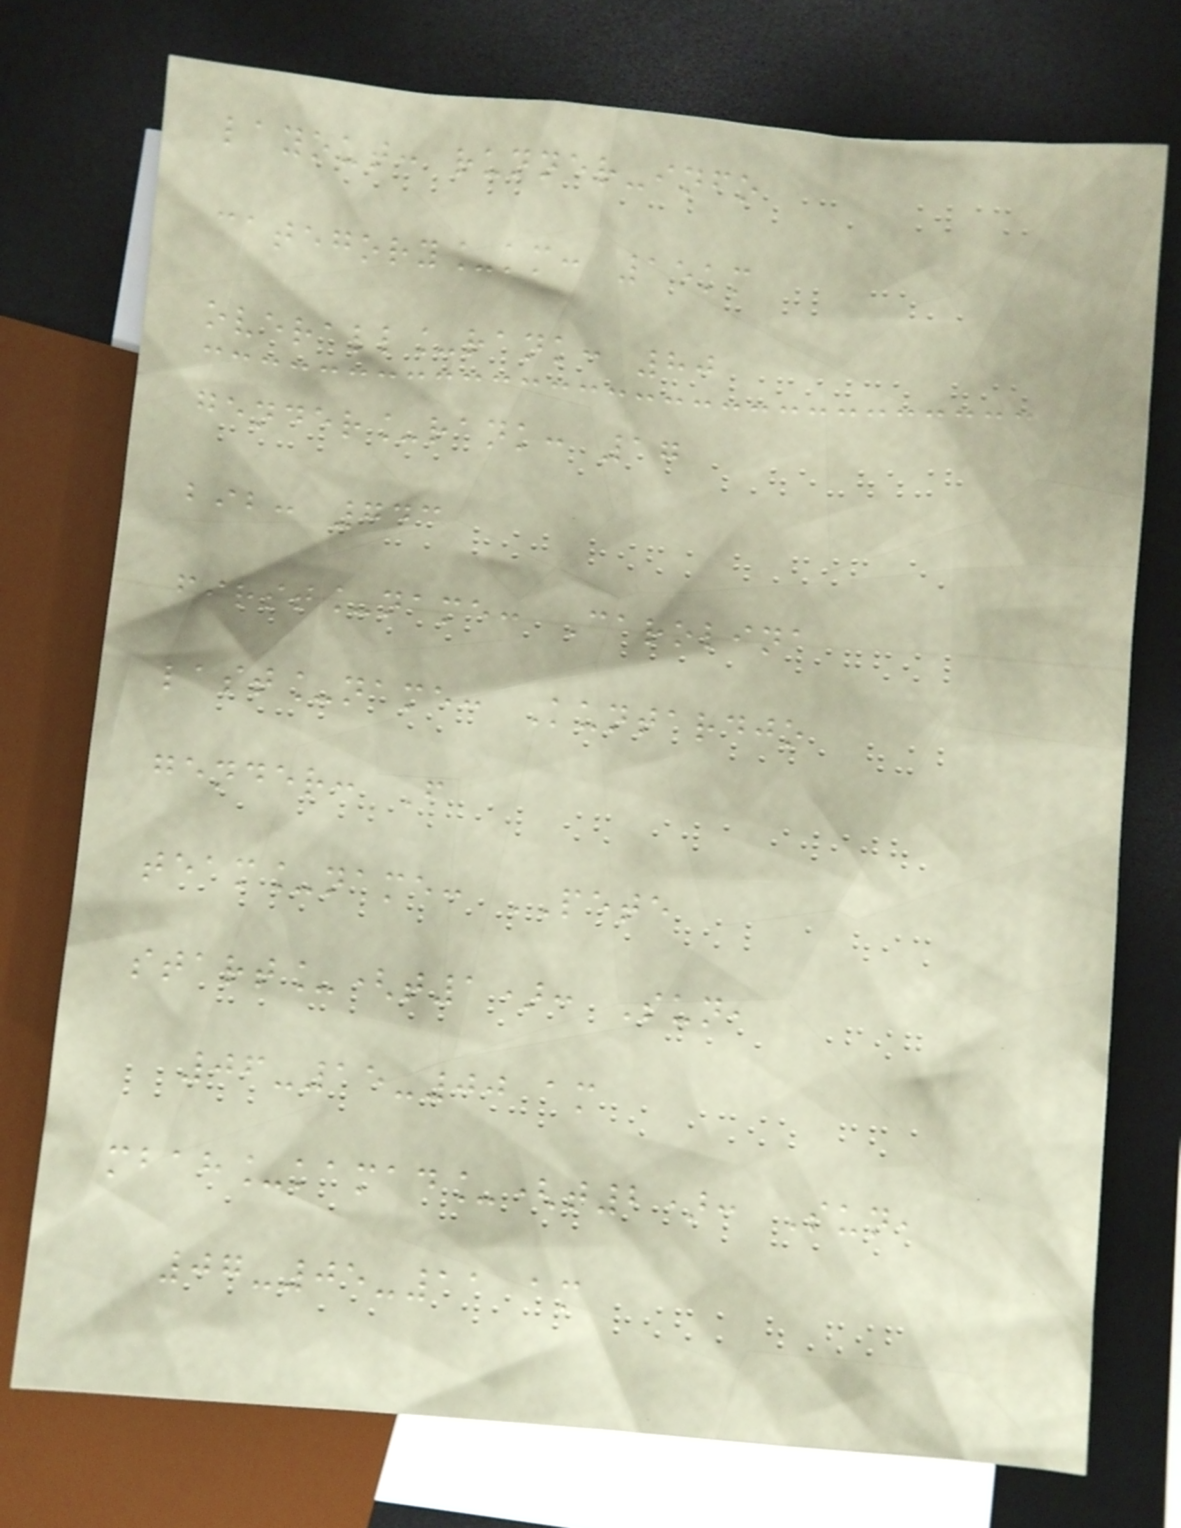layout: runner-info
category_km: 15km
overall_rank: 80
gender_rank: 17
bib: 743
first_name: Carolina
last_name: Kuntardjo
gender: F
team_name: PETE
start_(t1): Sun,
06-15-00 am
mbah_kamad_(t2): Sun,
07-05-11 am
